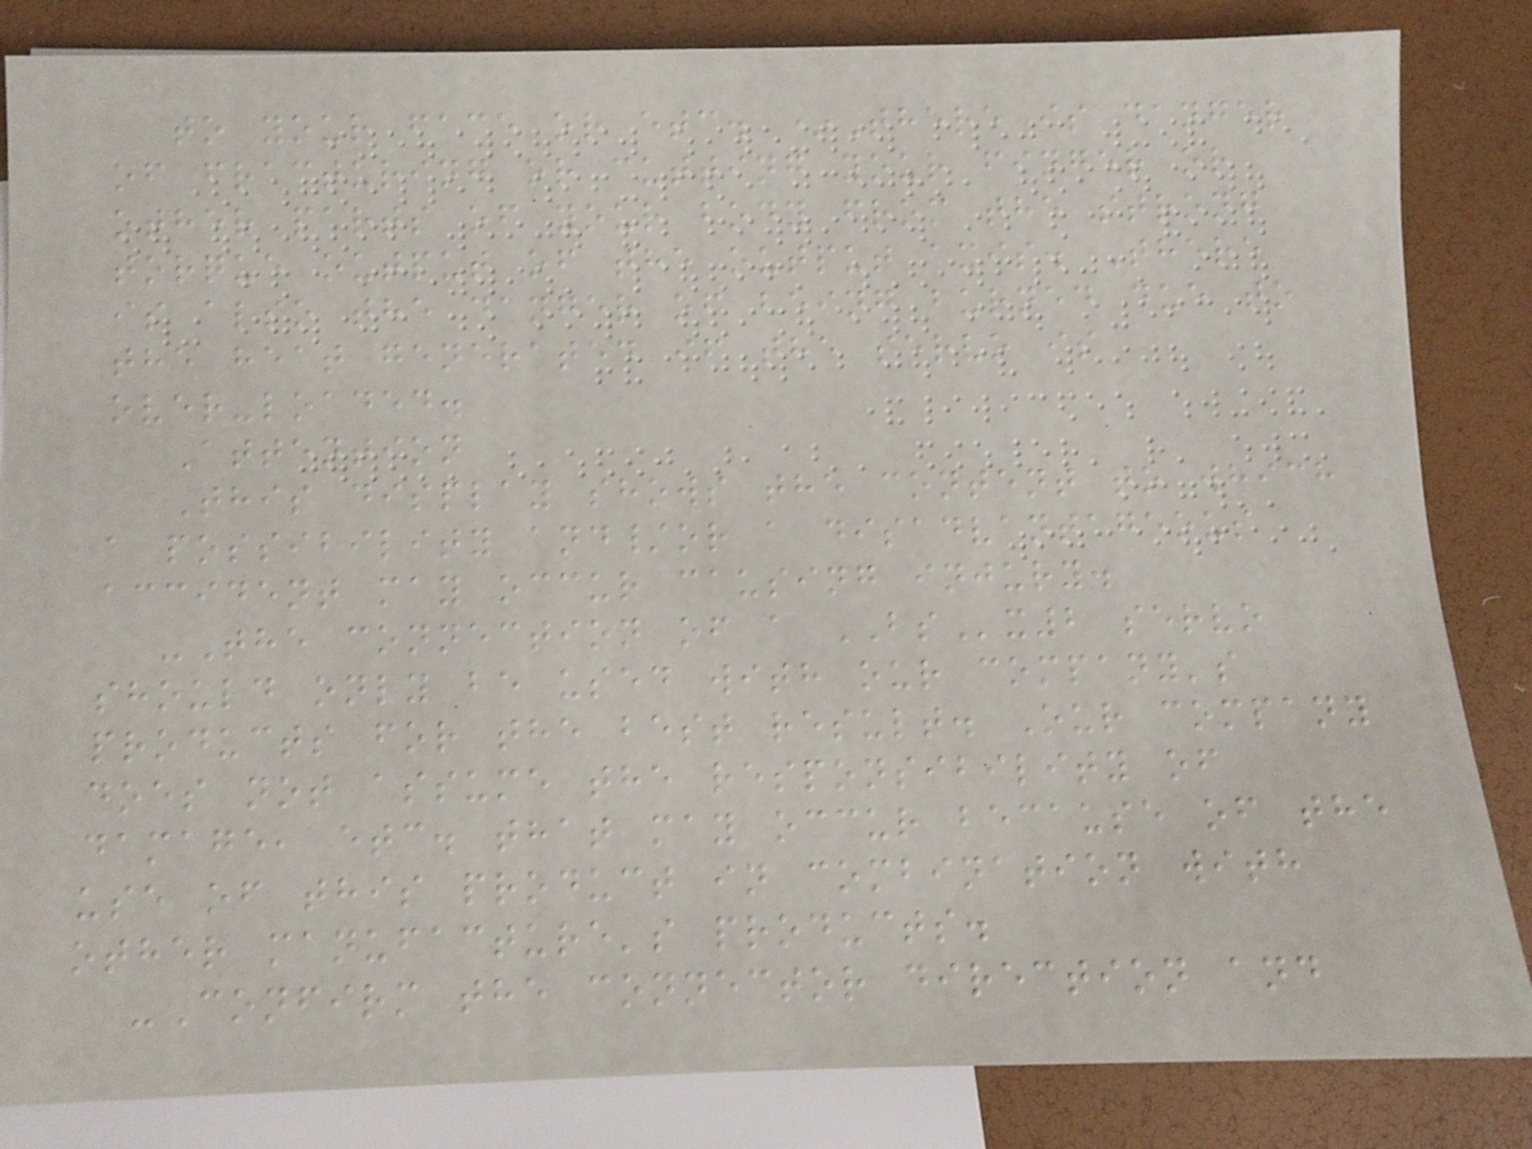to your face or etc. *There is danger
of fracturing or cutting your finger or
other parts of your body from the strong
torque output of the output axis. There
is also the danger of being burned due to
the heat generated if the servo is
over-loaded.
Attention
This display shows the content to which
a possibility and/or a disadvantageous
accident may occur causing injury.
-The connection of a BSx2 servo
should only be used with our company's
products for the best result. Our company
does not assume the responsibility of
damage, etc. that may occur because of the
use of this product in combination with
other manufacture's products.
-Confirm the connector direction and
